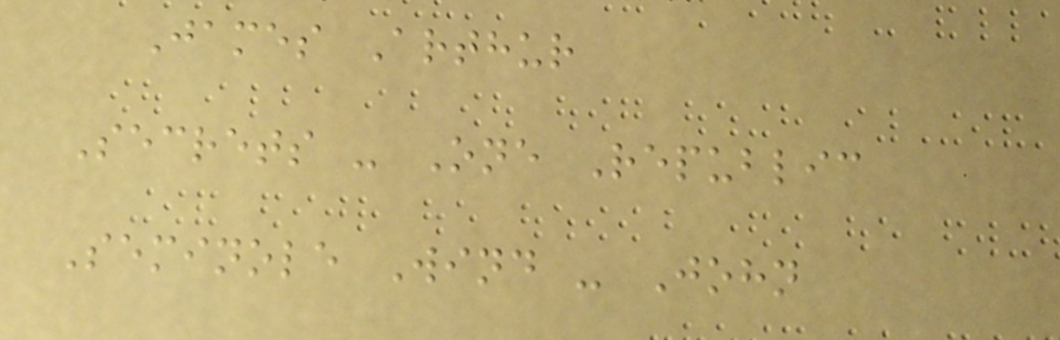James Arthur
Secrets - One Republic
Seminole Wind - John
